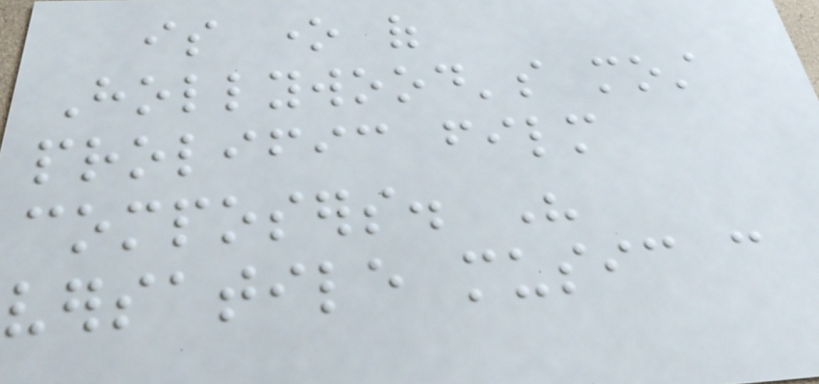is one of
Hollywood's most
prolific film
composers. His
versatile music can
